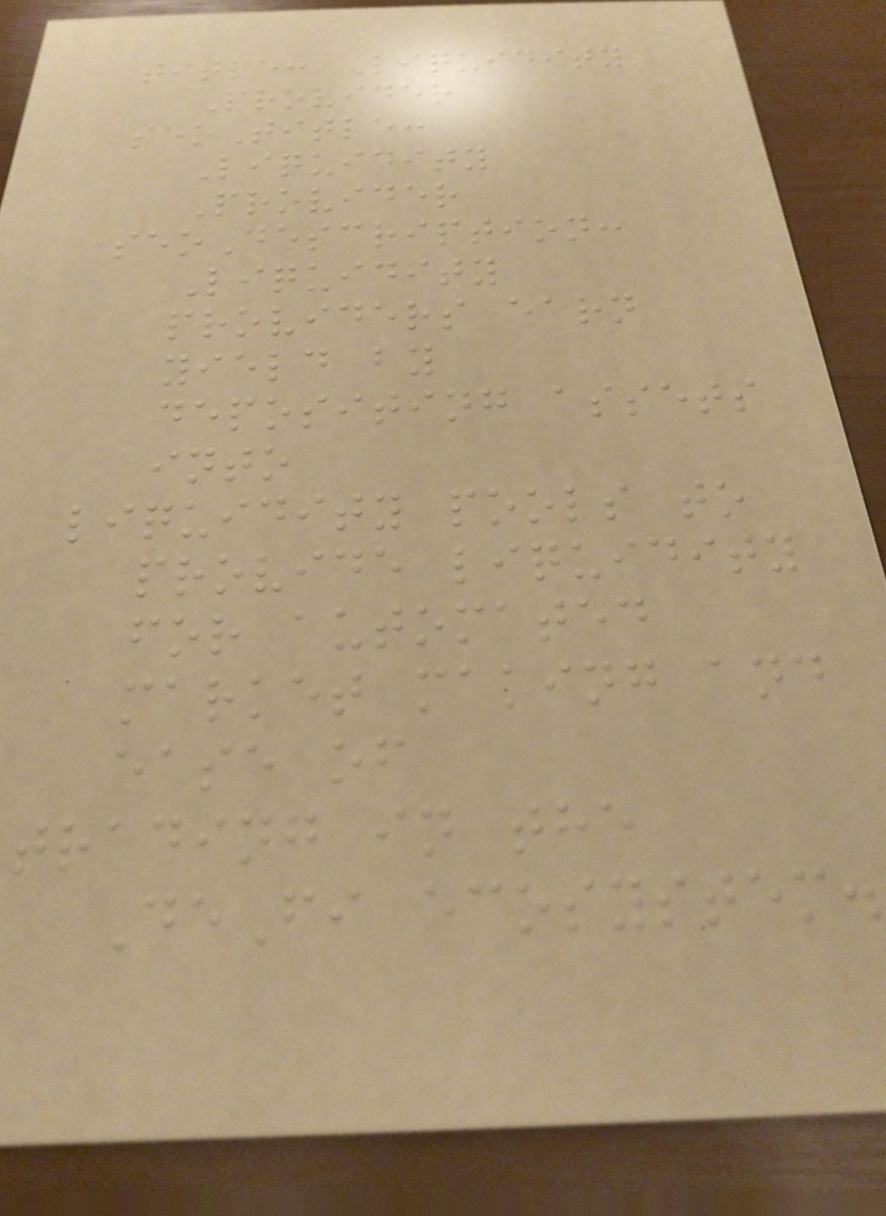title: Liquidity
Provider
seoTitle:
Liquidity
Provider
seoDescription:
Liquidity
providers earn
yield by
depositing assets
into
liquidity pools to
provide liquidity
for automated
market making and
ease of
trading in the
DeFi ecosystem.
